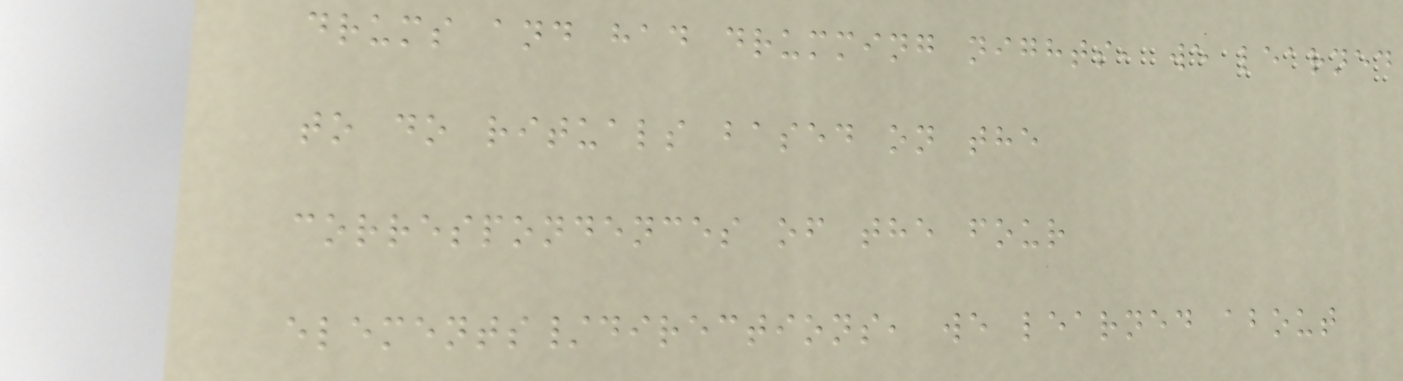drums and had drumming nights, we learned
to do rituals based on the
correspondences of the four
elements/directions, we learned about
